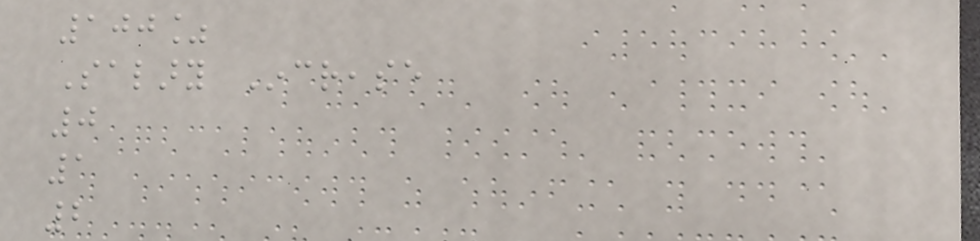100%
Salary Increase
0
1
2
